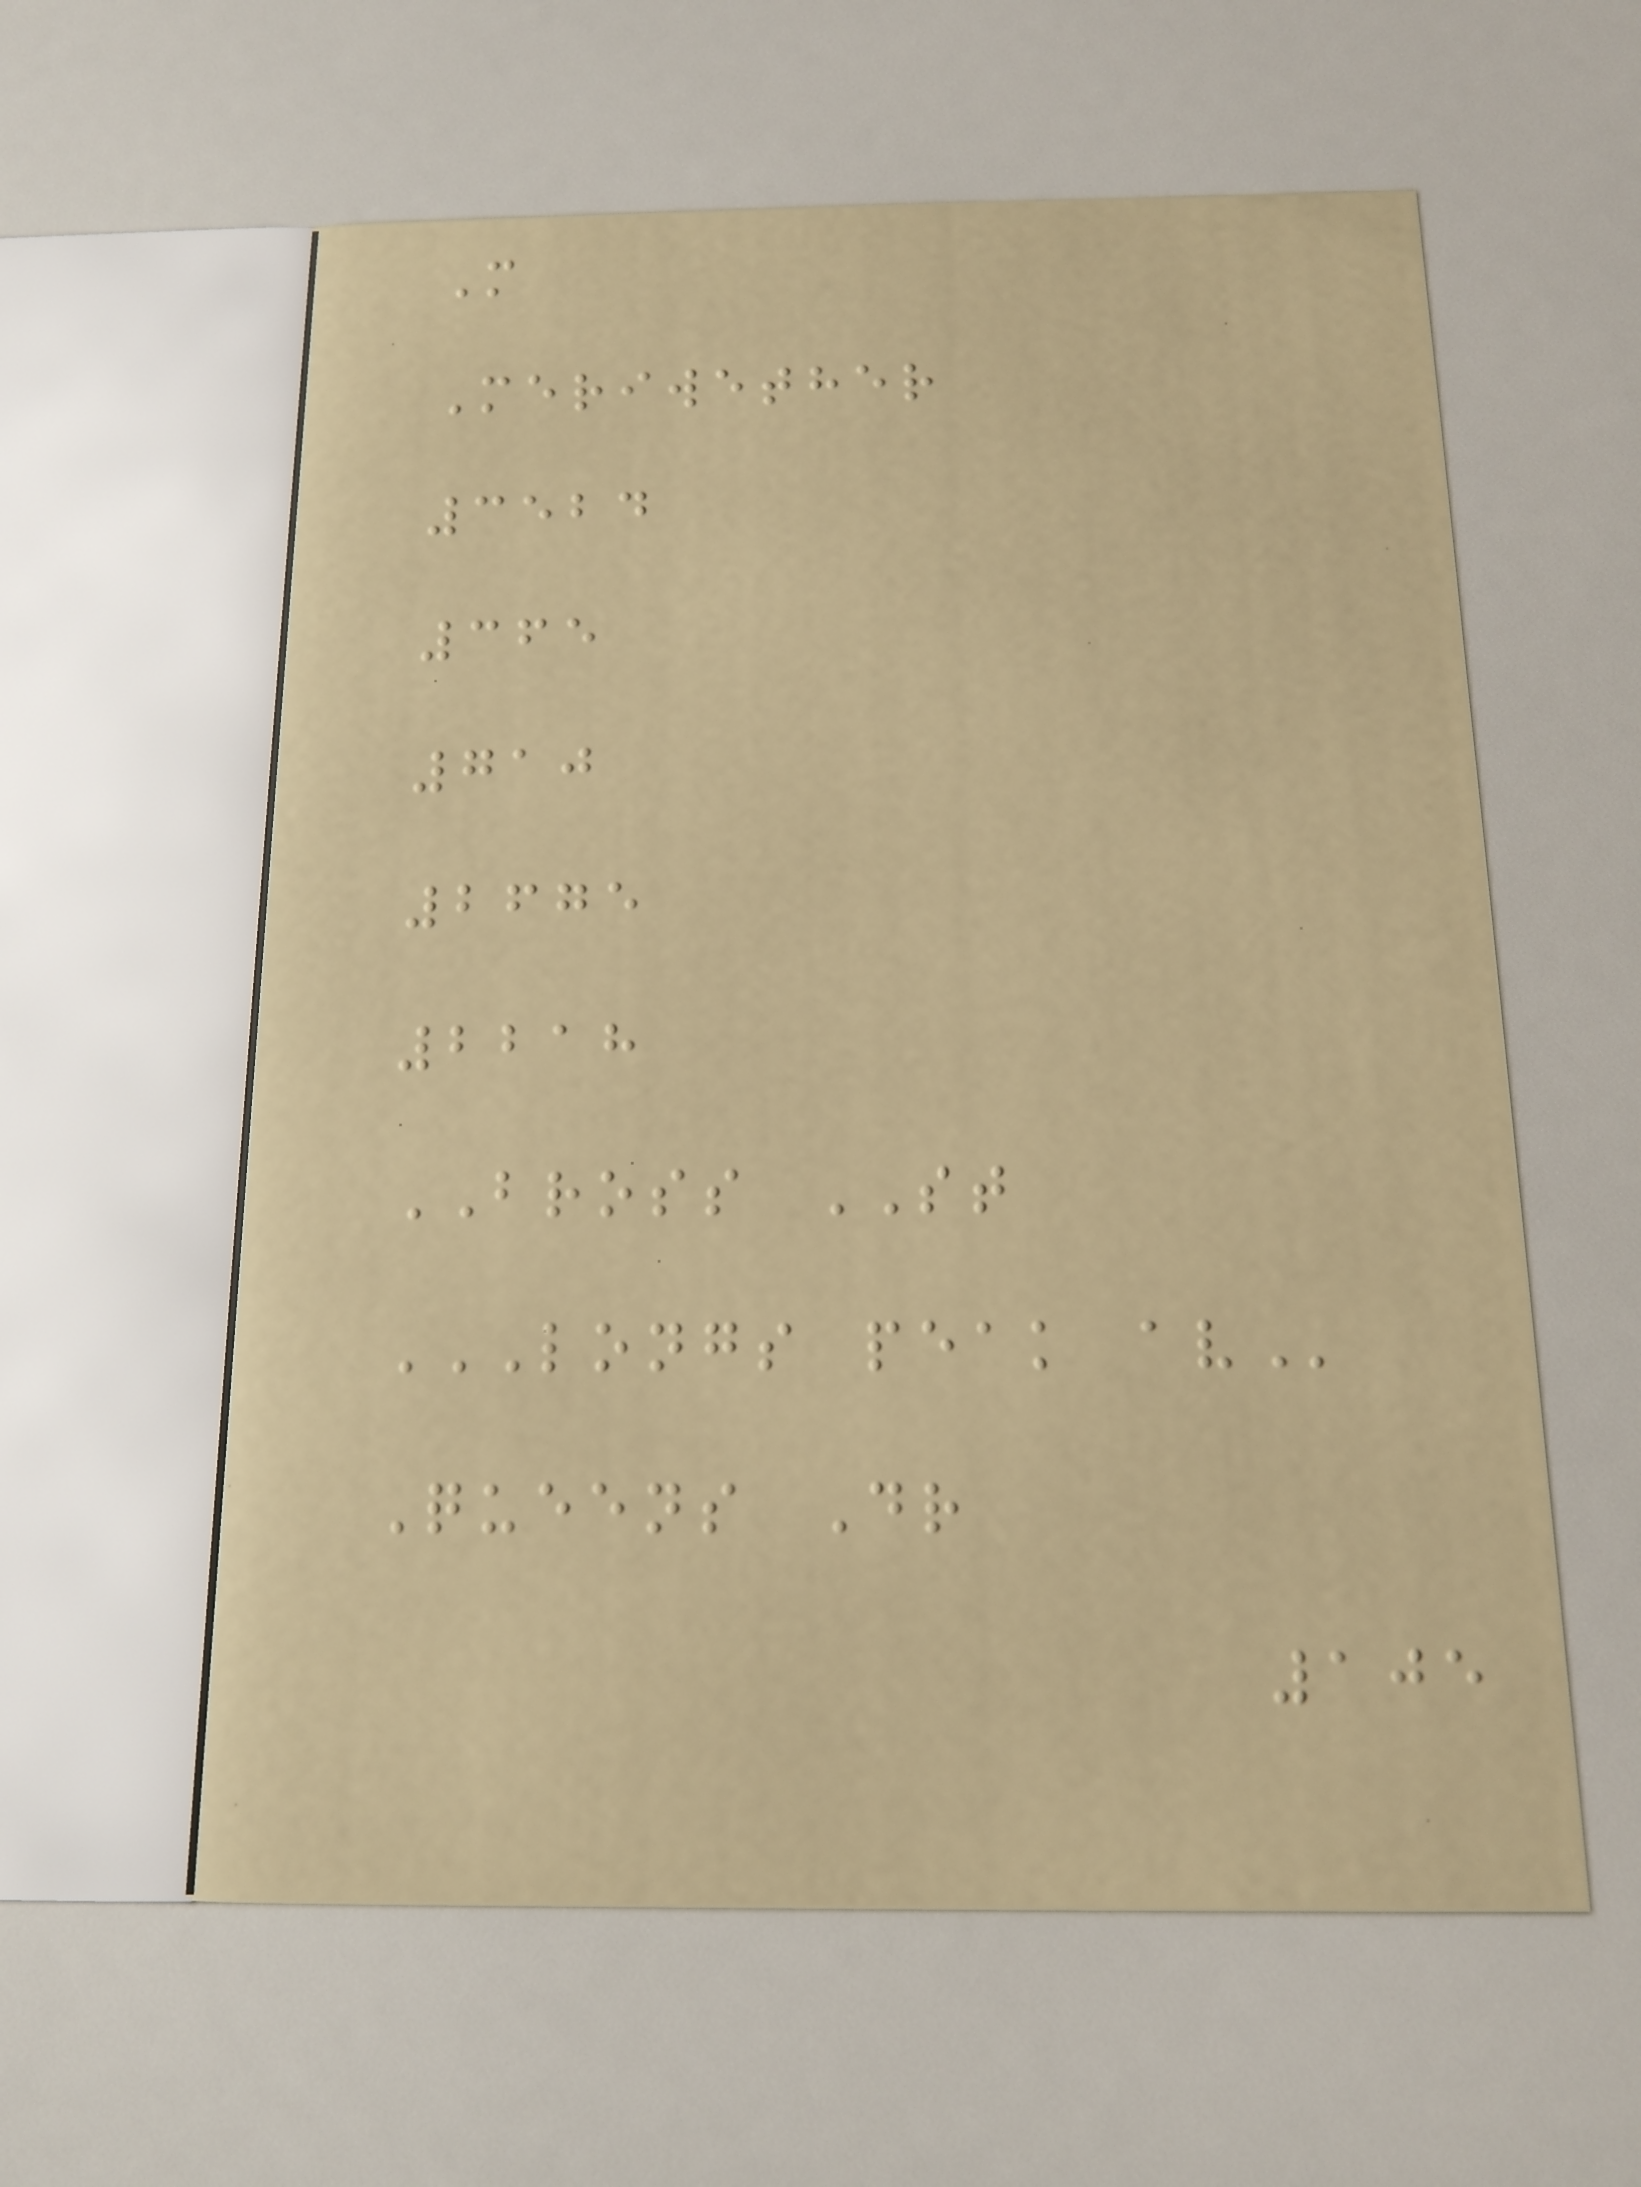M
Meriwether
3524
365
710
2675
2218
BROSS ST
LONGS PEAK AV
Queens Dr
105
